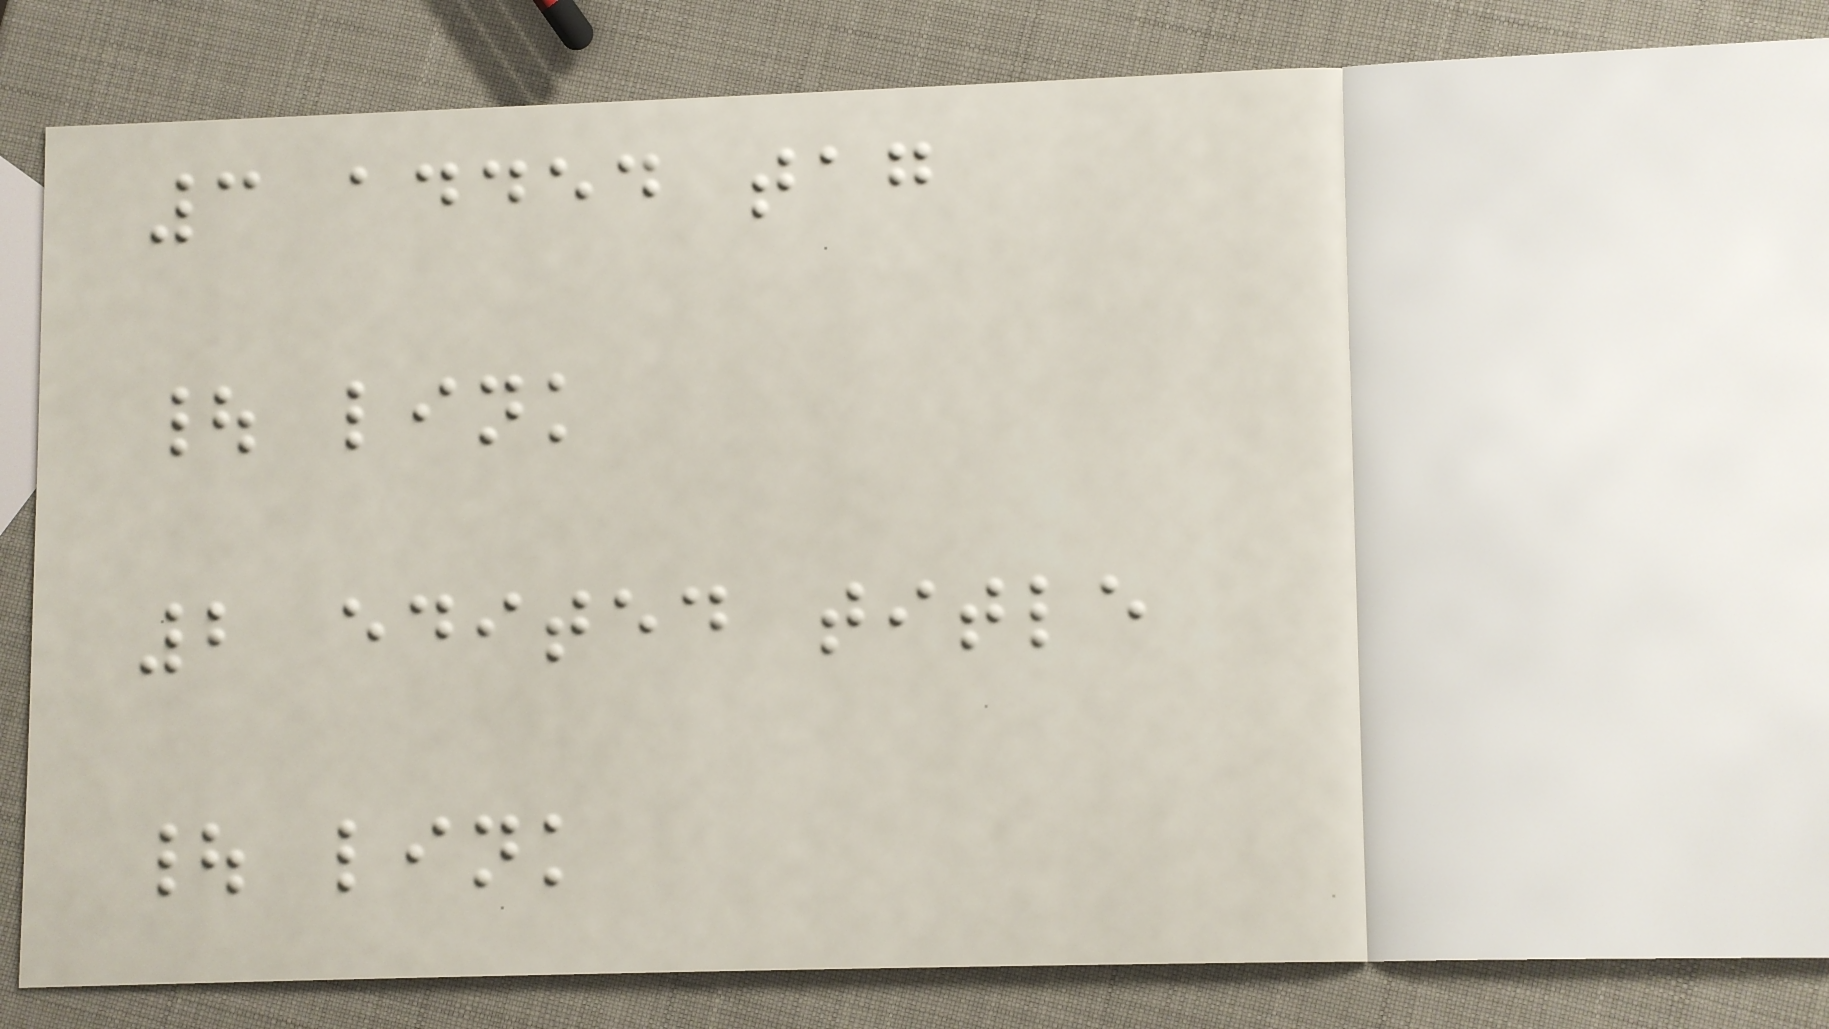3 added tag
| link
2 edited title
| link
